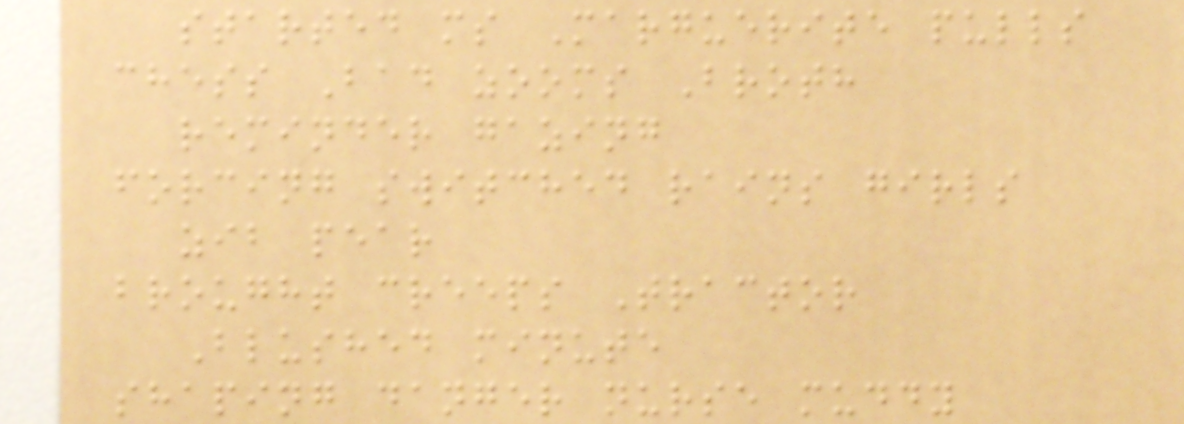started ms Marguerite pulls
chess Bad zooms Broth
reminder gazing
forcing switched rains girls
zib pear
brought creeps Tractor
Blushed minute
shaping danger nurse muddy
